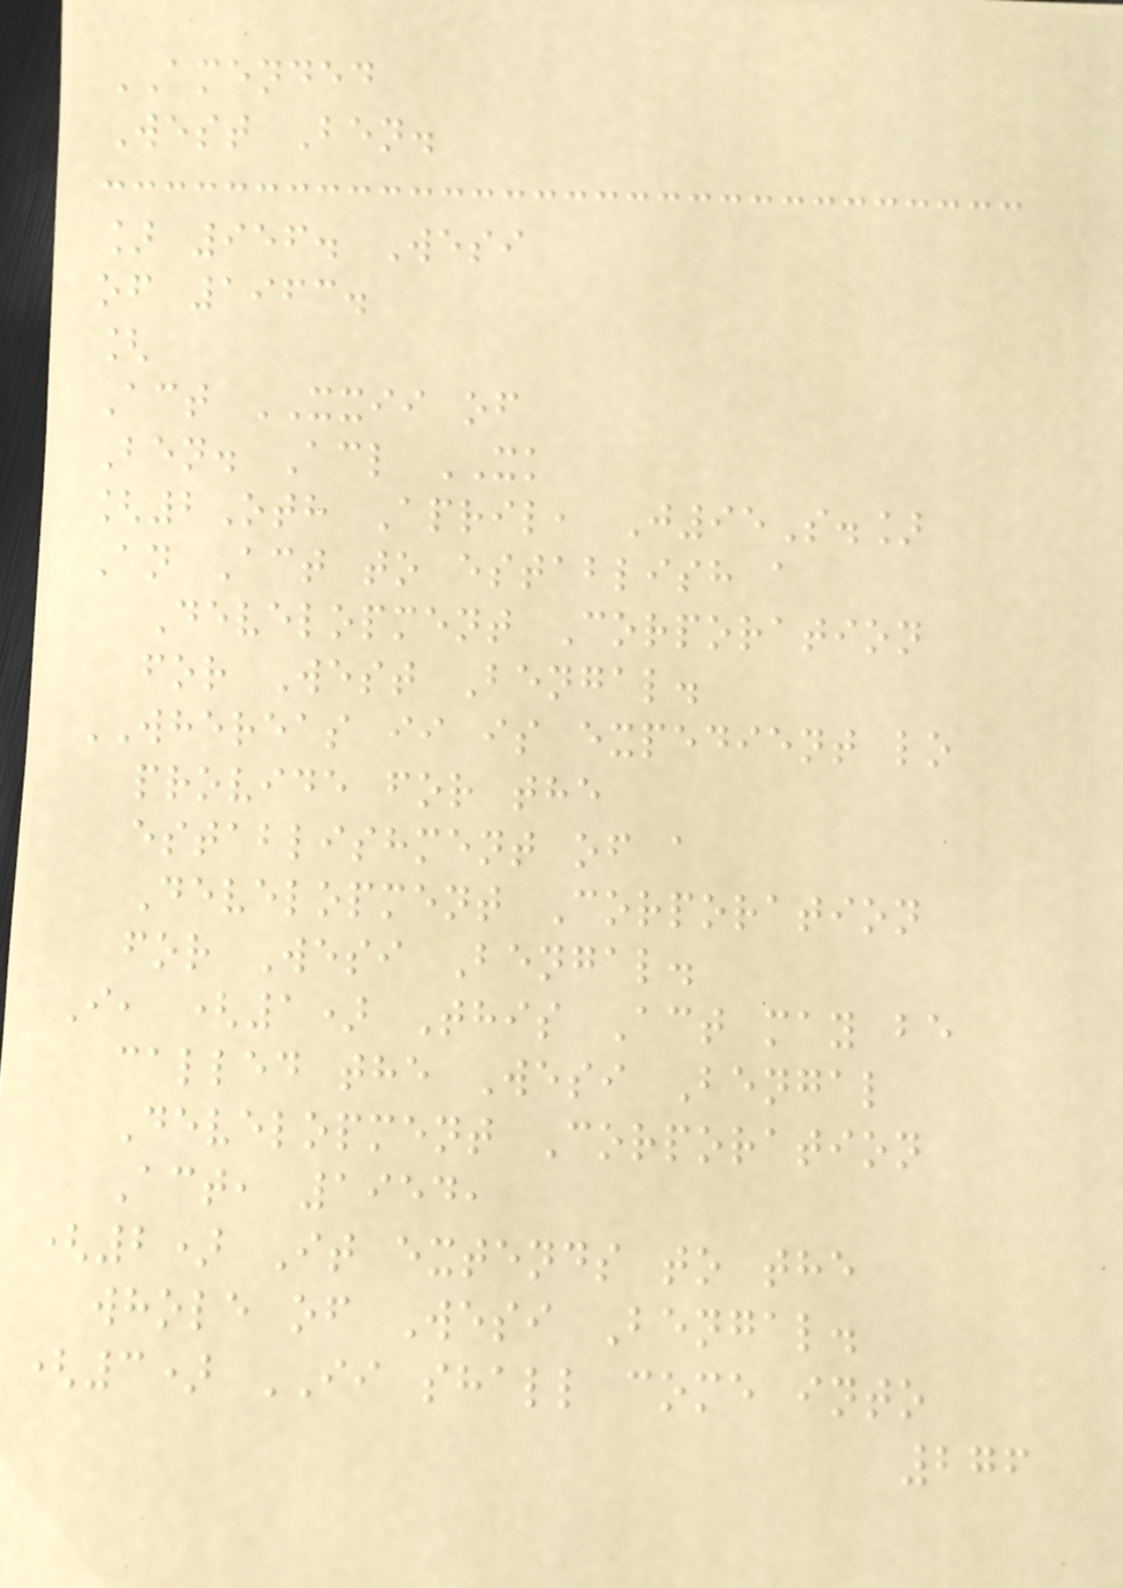AMENDED
West Ben.
] 956. Wesi
of 1963.
[
Act XXII of
Ben. Acl XK
[2Oth April, J95S.]
An Act to establish a
Development Corporation
for West Bengal.
WHEREAS ii is expedient lo
provide for the
establishment of a
Development Corporation
for Wesi Bengal.
I, (1) This Act may be
called the Wesi Bengal
Development Corporation
Act, 1954,
(2) It extends to the
whole of Wesi Bengal.
(3) II shall come into
276
